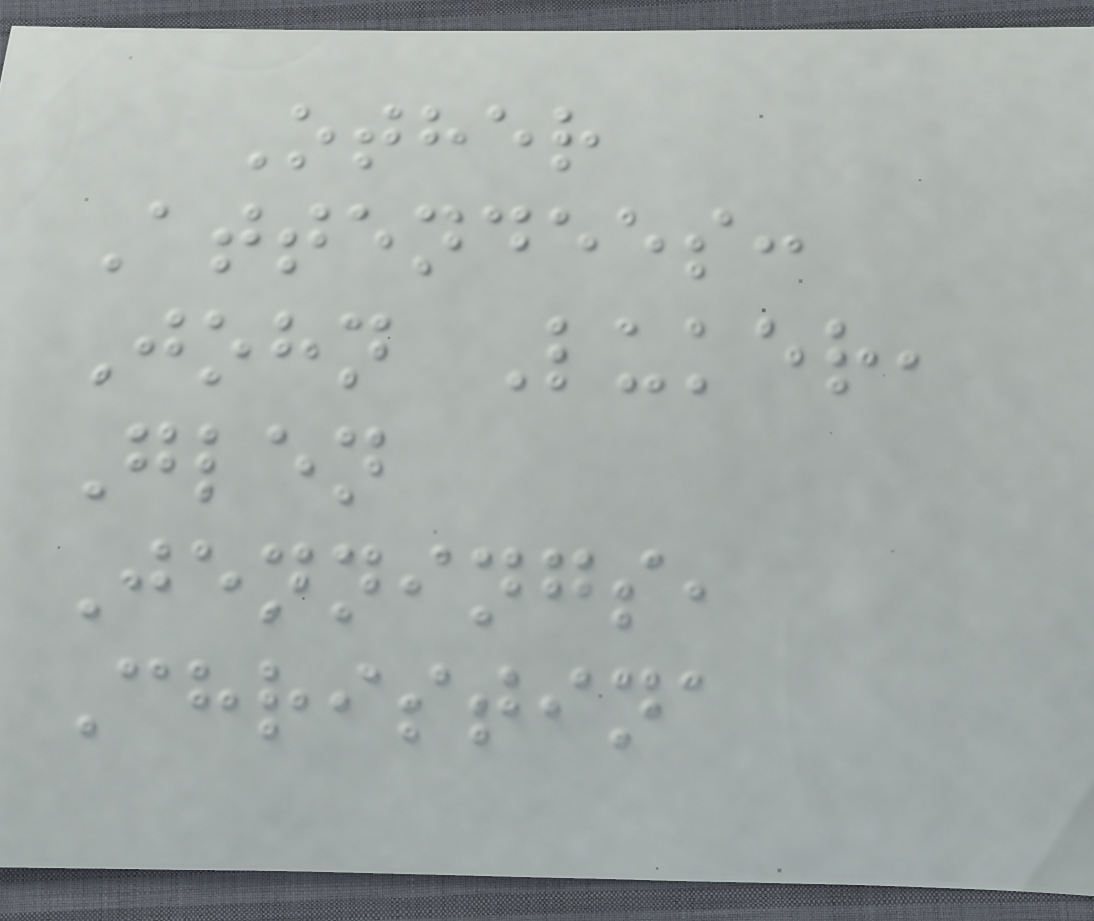Other
Attendees:
John Luker,
Glen
Jennings,
Christina
